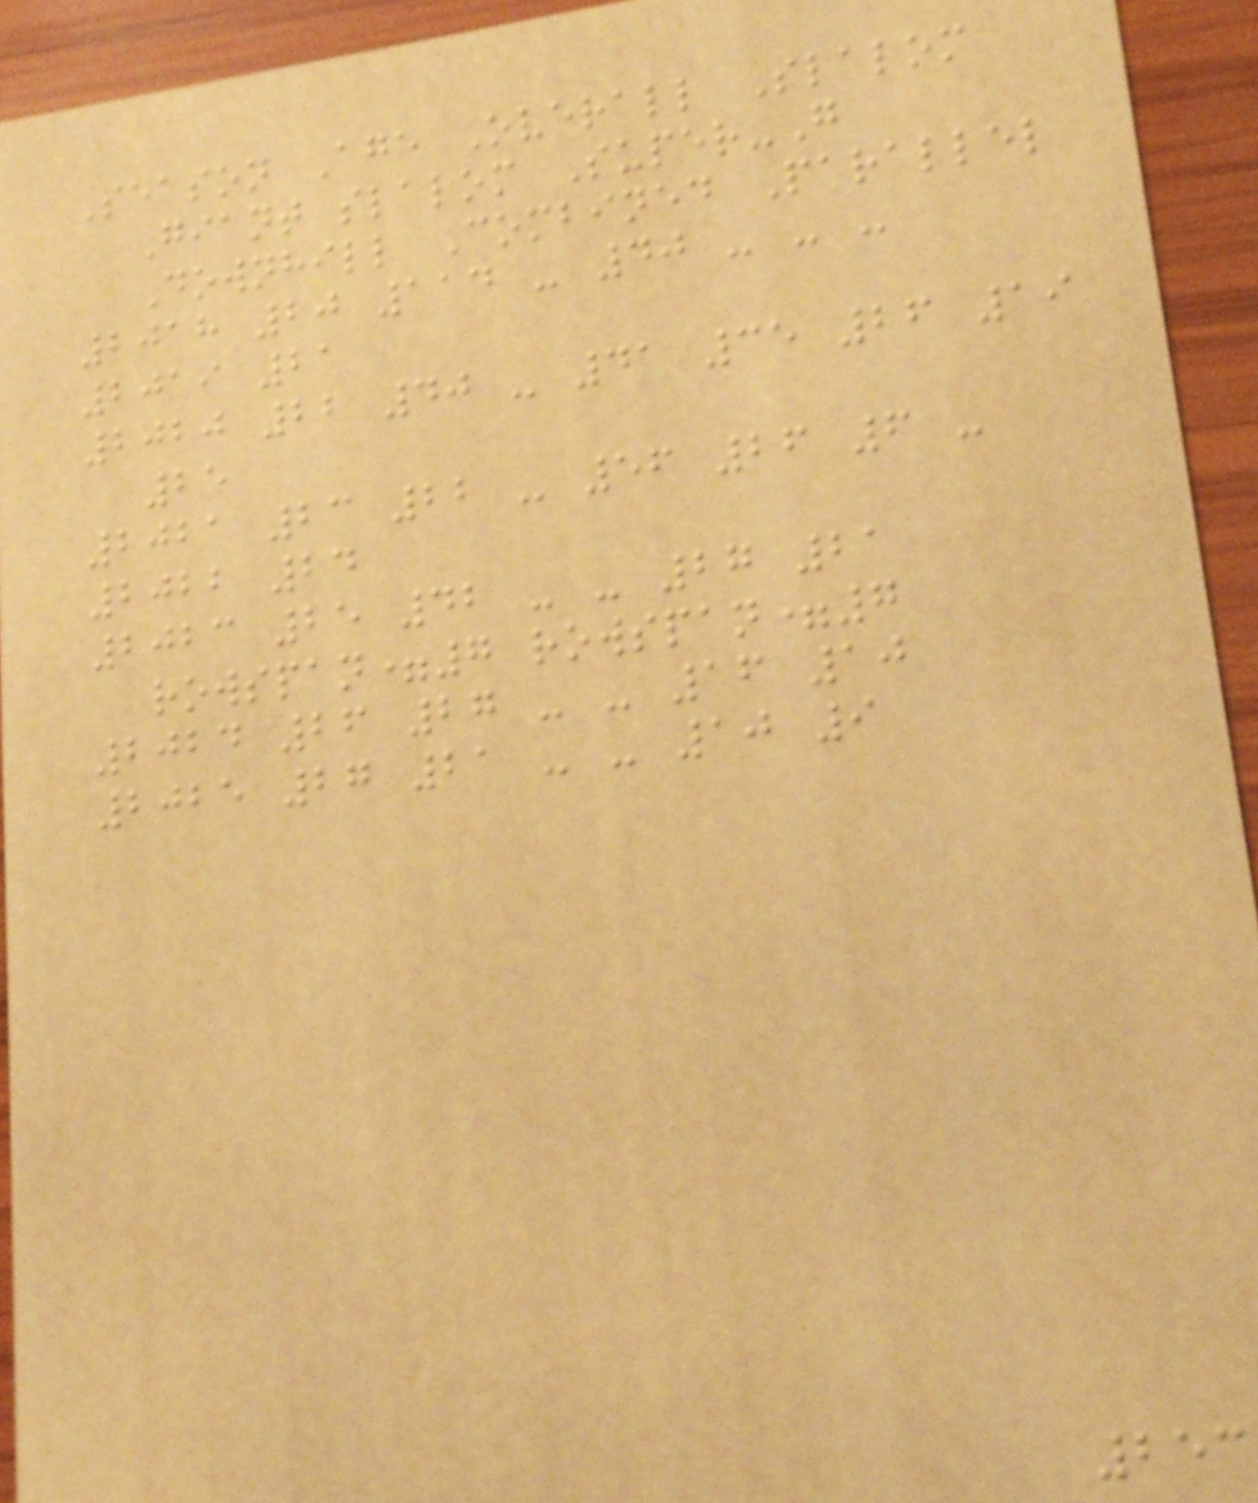Season Age Overall Slalom
Giant slalom Super-G
Downhill Combined Parallel
2018 20 114 - 40 - - -
2019 21
2020 22 40 - 41 35 26 19
25
2021 23 22 - 56 26 6 -
2022 24
2023 25 42 - - 27 21
rowspan=7 rowspan=7
2024 26 27 - - 16 10
2025 27 21 - - 10 9
253
